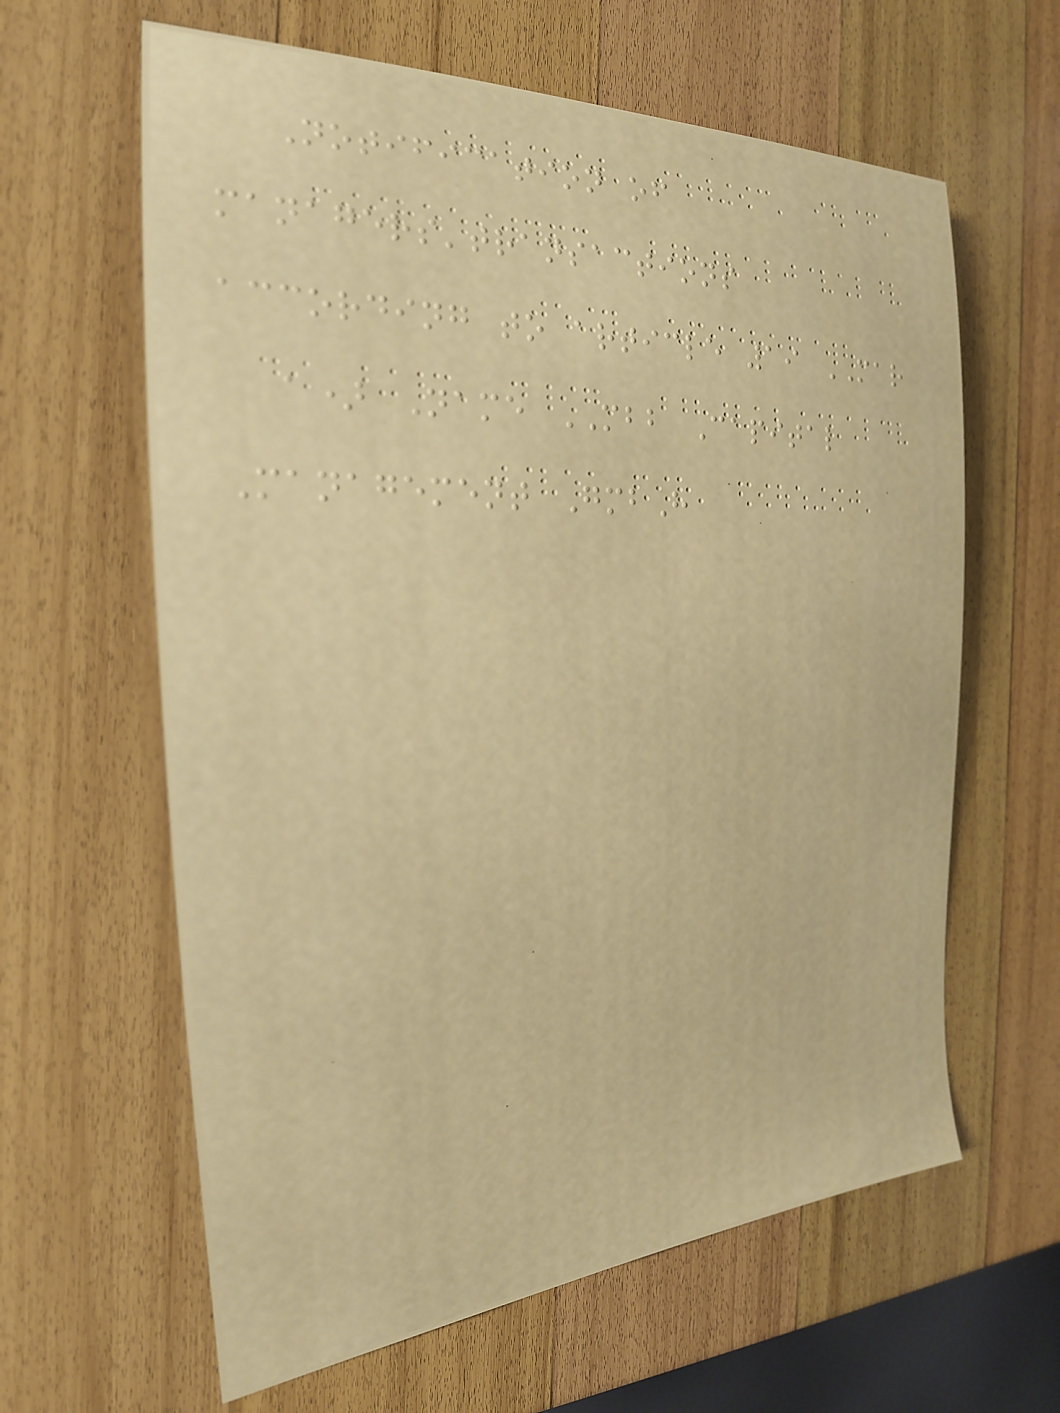Notification of
managers'transactions
according to article 19 MAR
a) Name MBB Capital
Management GmbH
